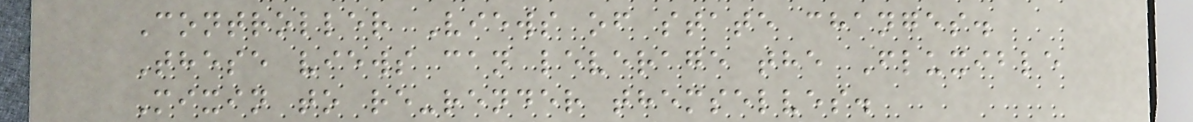Controller Views of state changes.
These views can leverage the Fluxible
Mixin to re-render themselves.
